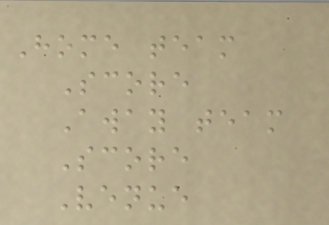Home team
Score
Away team
Score
Venue
